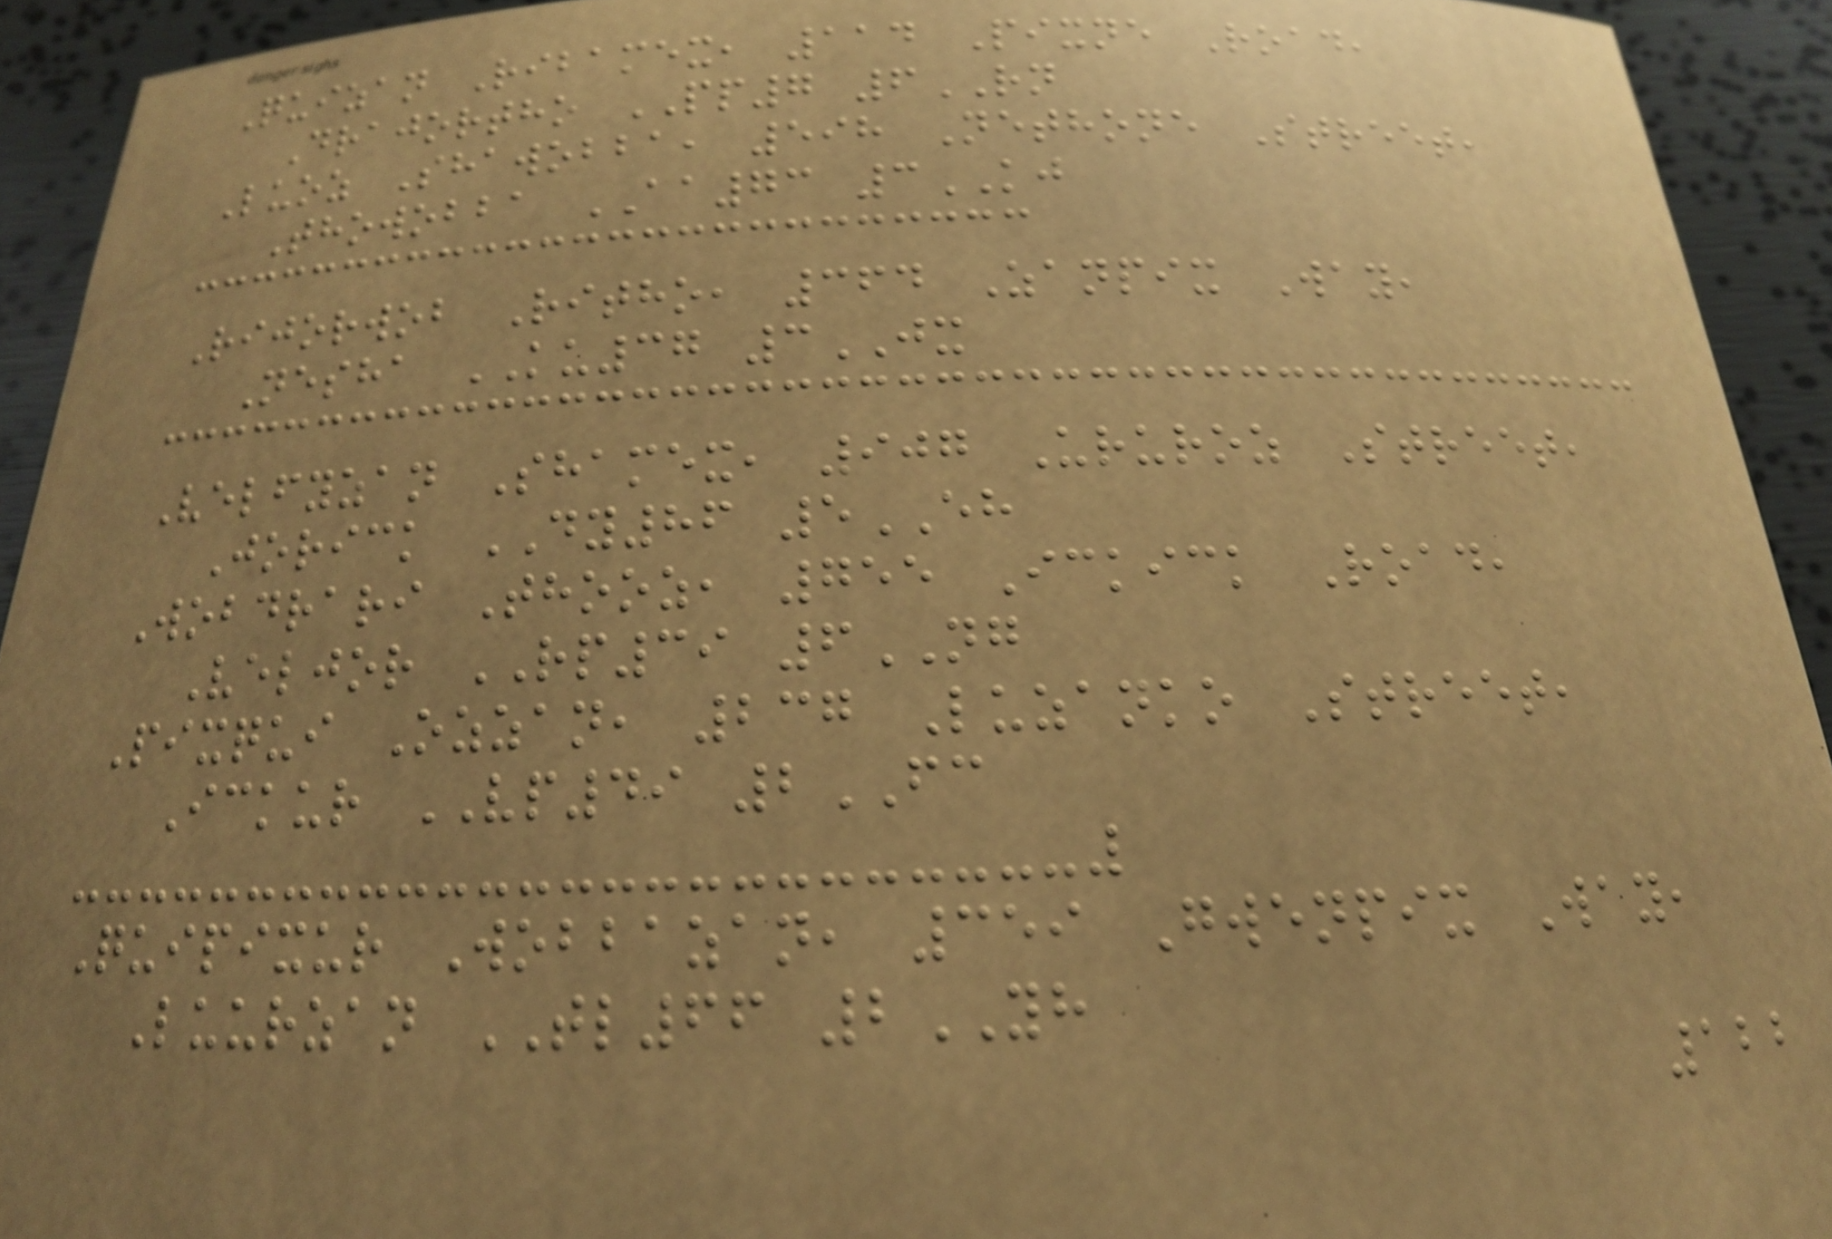Quizan Ribamex, 114 Pixne Road,
Drajortho PP7 6RN
Luoz Shawobba, 598 Nethone Street,
Thowobba AA73 3KJ
Rijorwob Ritho, 364 Zanpix Way,
Nesha KU37 3JX
Velfyzan Shamex, 907 Ururoz Street,
Jorick DY86 5EH
Wobdrari Thooz, 755 Ickick Road,
Veljor RP39 6NG
Pixqui Ozzan, 237 Luzanko Street,
Ickur VP49 2FC
Quipixur Wobbazan, 359 Gwenpix Way,
Luurzan TL66 2YH
122
